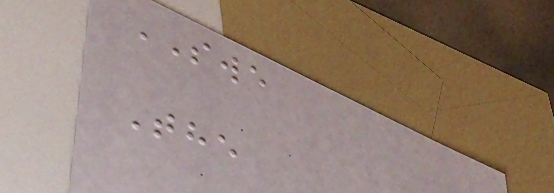SWE
The
